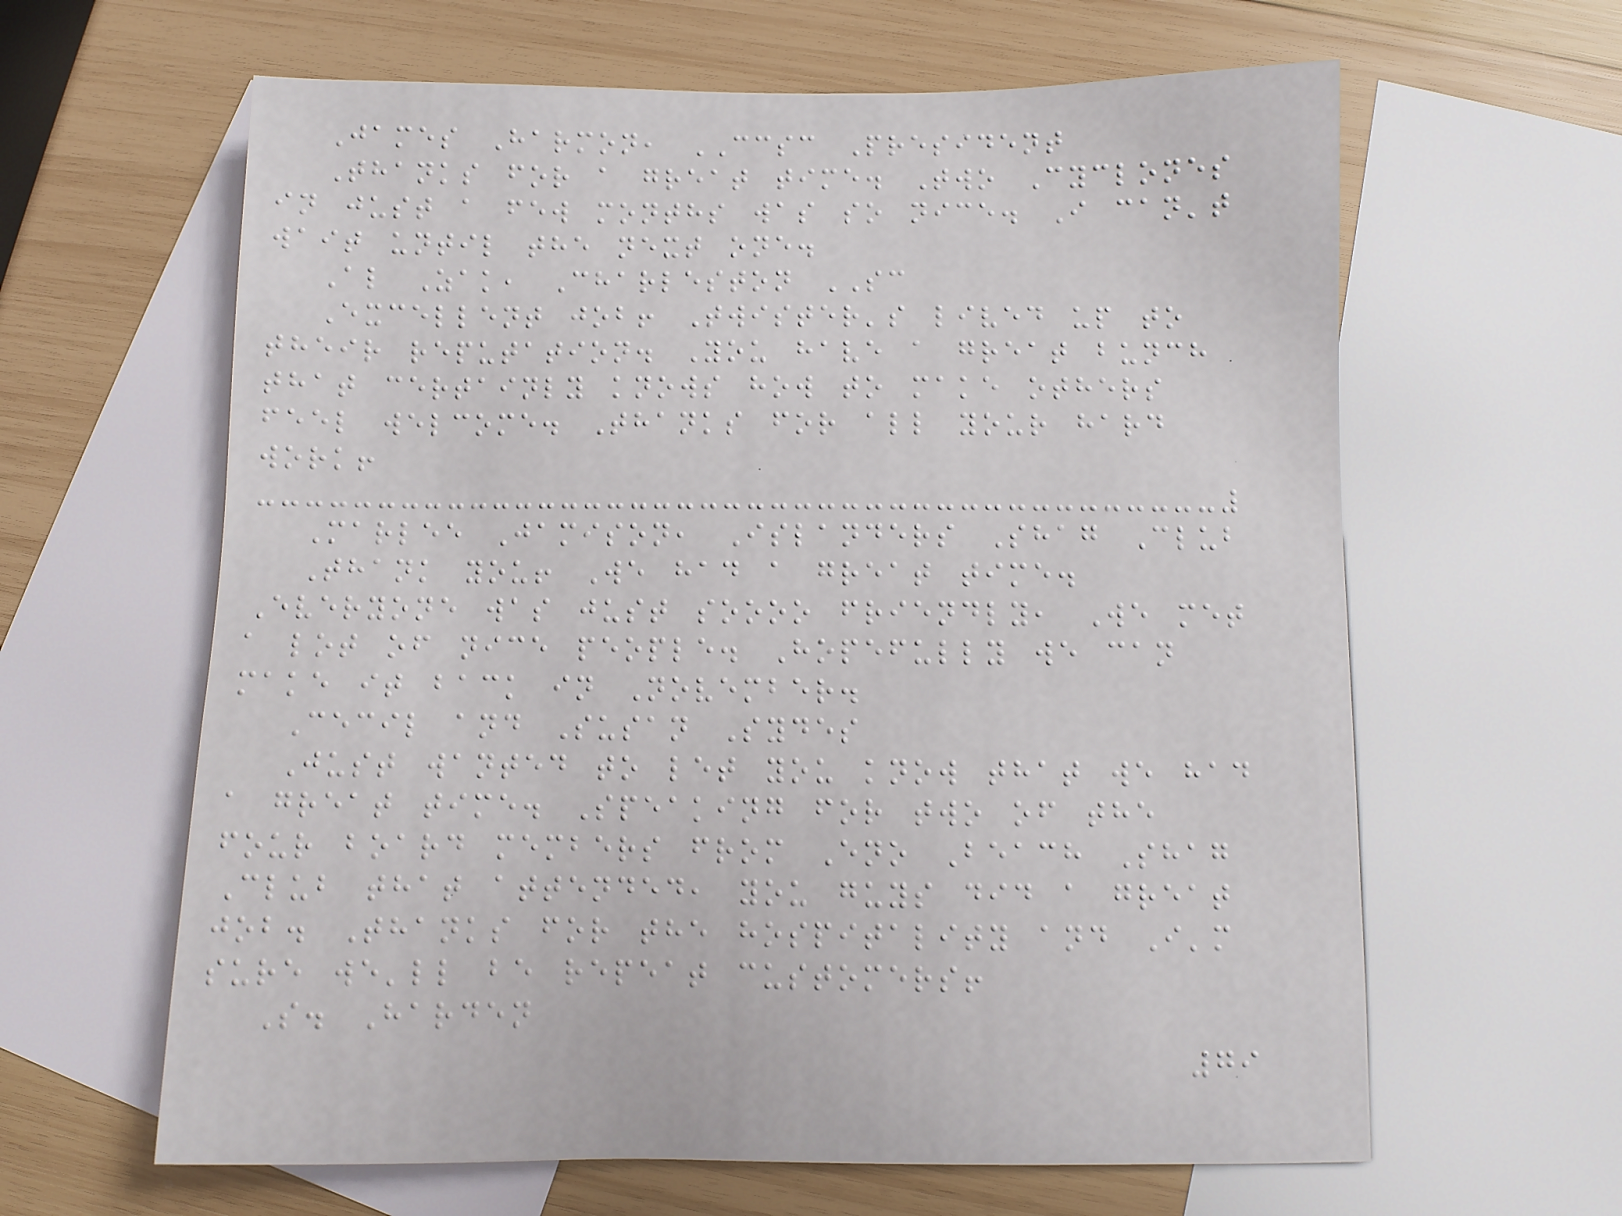James Harmon, CCSC President
Thanks for a great time. Two Cyclones
in just a few months was so nice. I can't
wait until the next one.
Al Zak, Charleston SC
Excellent job! Twister's lived up to
their reputation. You have a great bunch
that certainly knows how to make others
feel welcome. Thanks for all your hard
work!
Marlee Jamison, Islanders Shag Club
Thank you! We had a great time.
Everyone was just soooo friendly, We met
a lot of nice people. Hopefully we can
make it back in November.
Cecil and Susan Sydes
Just wanted to let you know that we had
a great time. Speaking for two of the
four board members from Eno Beach Shag
Club that attended, you guys did a great
job. Thanks for the hospitality and I'm
sure we'll be repeat customers!
S. Harden
79
